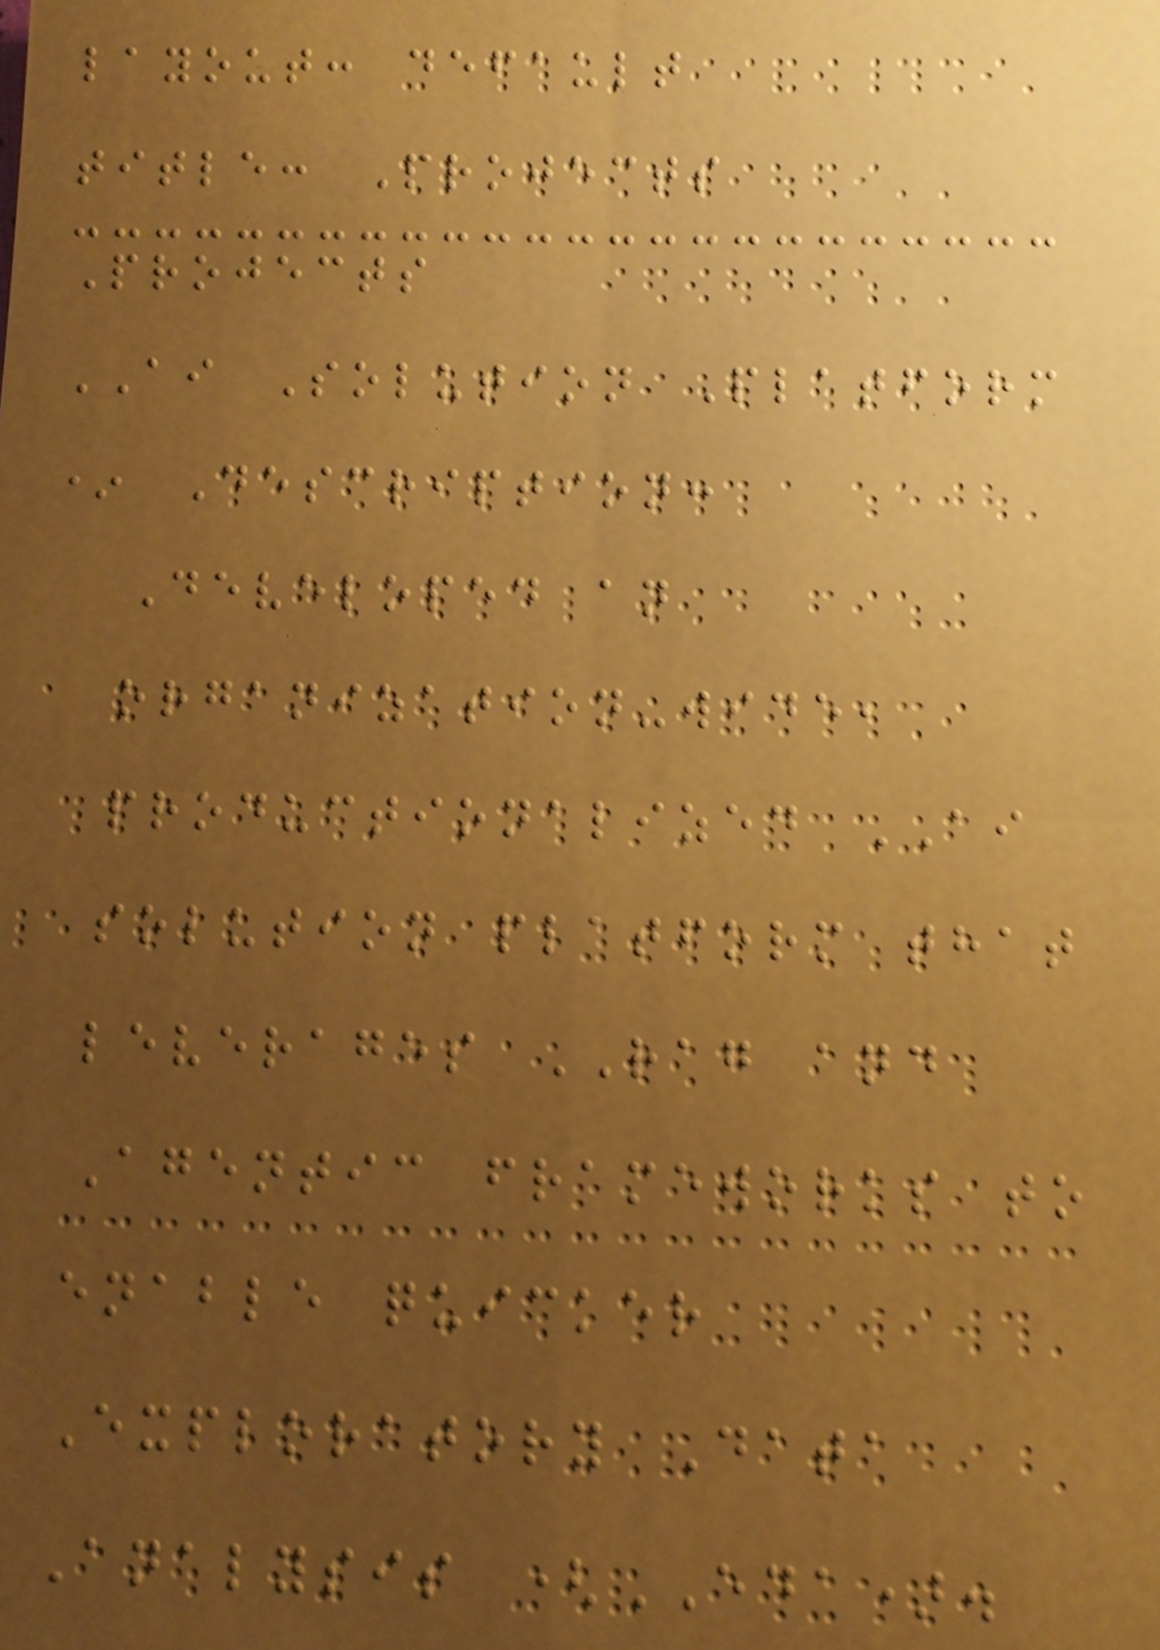layout: default
title: Projects
Projects
AI Solution Platform
* Description:
Developed an
organization-wide,
productionalized AI
solution platform that
leverages RAG and
Agentic frameworks to
enable quicker
Exploratory Data
Analysis (EDA).
